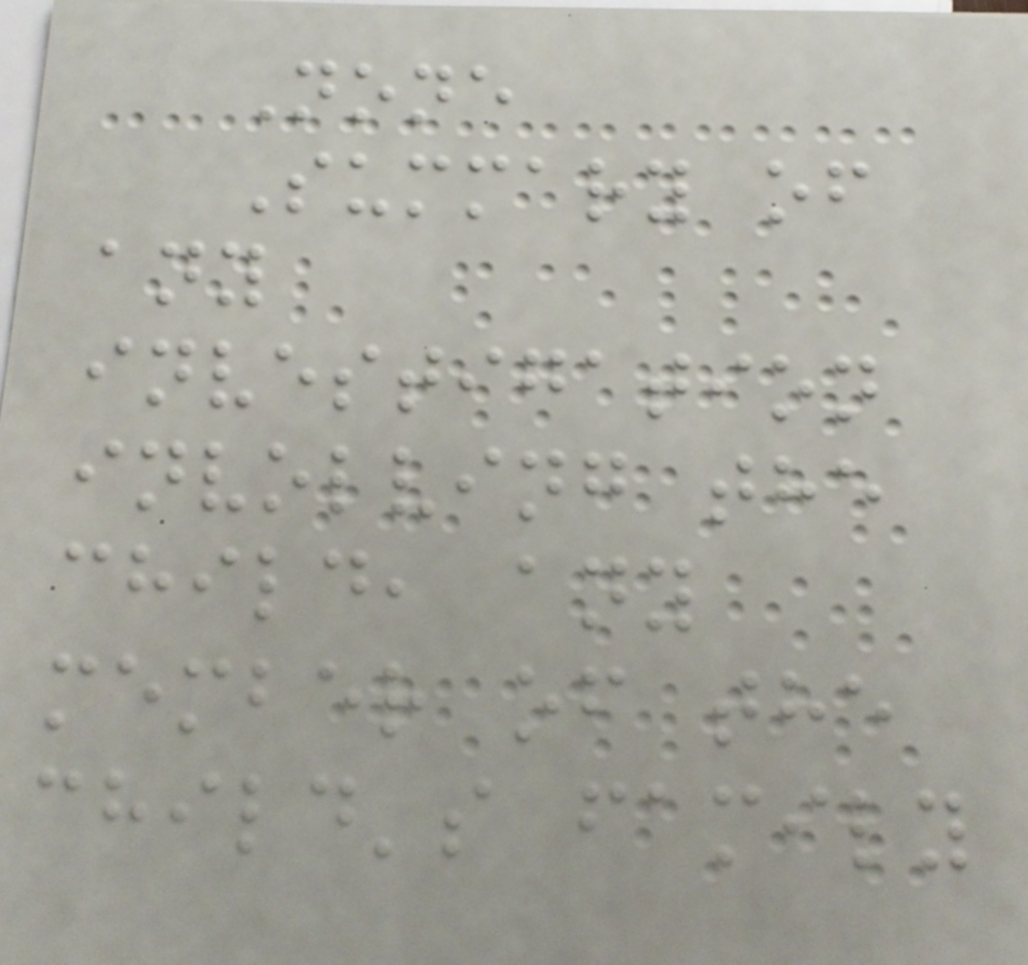None
Summary of
any
investigation
involving the
child, any
member of the
child's family
